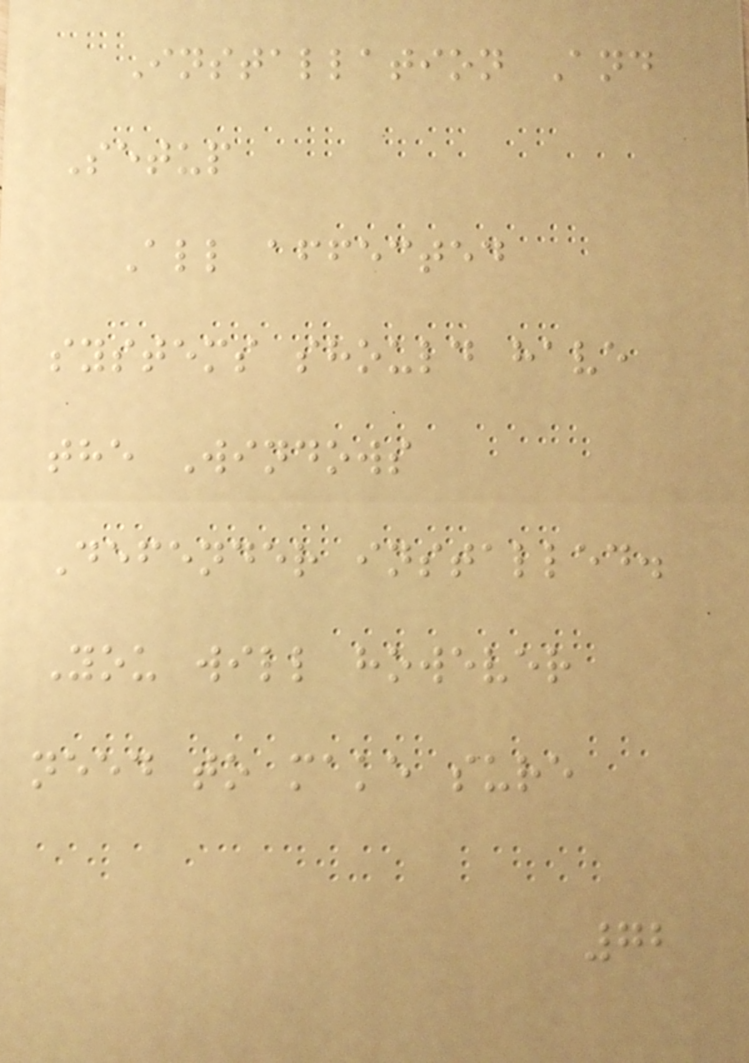Installation And
Setup
All affected
systems should have
the Windows
Defender installed.
You will however
need to make sure
72
